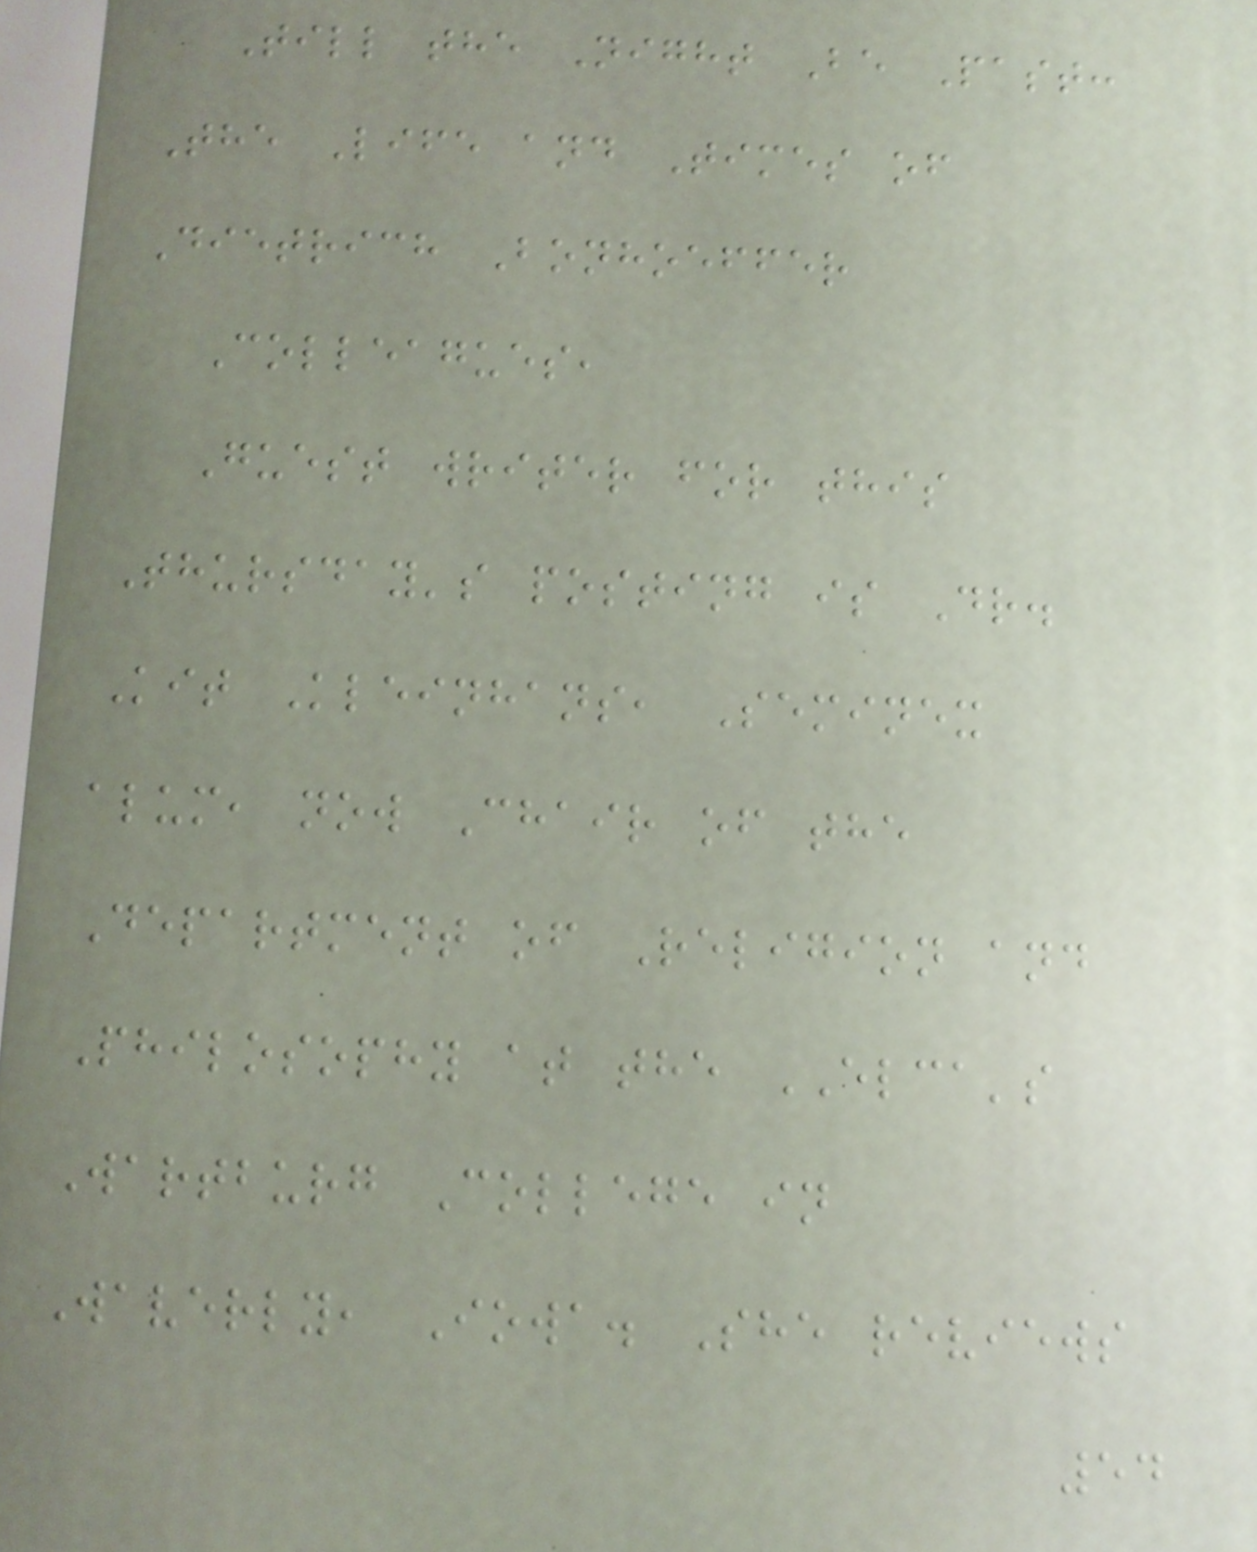Till the Night Be Past:
The Life and Times of
Dietrich Bonhoeffer
Colleagues,
Guest writer for this
Thursday's posting is Dr.
Kit Kleinhans, Seminex
alum, now Chair of the
Department of Religion and
Philosophy at the ELCA's
Wartburg College in
Waverly, Iowa. She reviews
54
